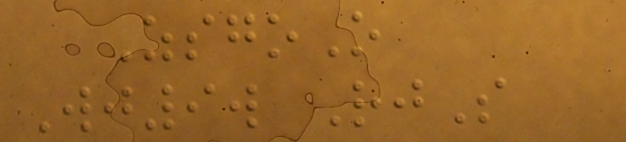ZsgoO
Wj9w RjS
